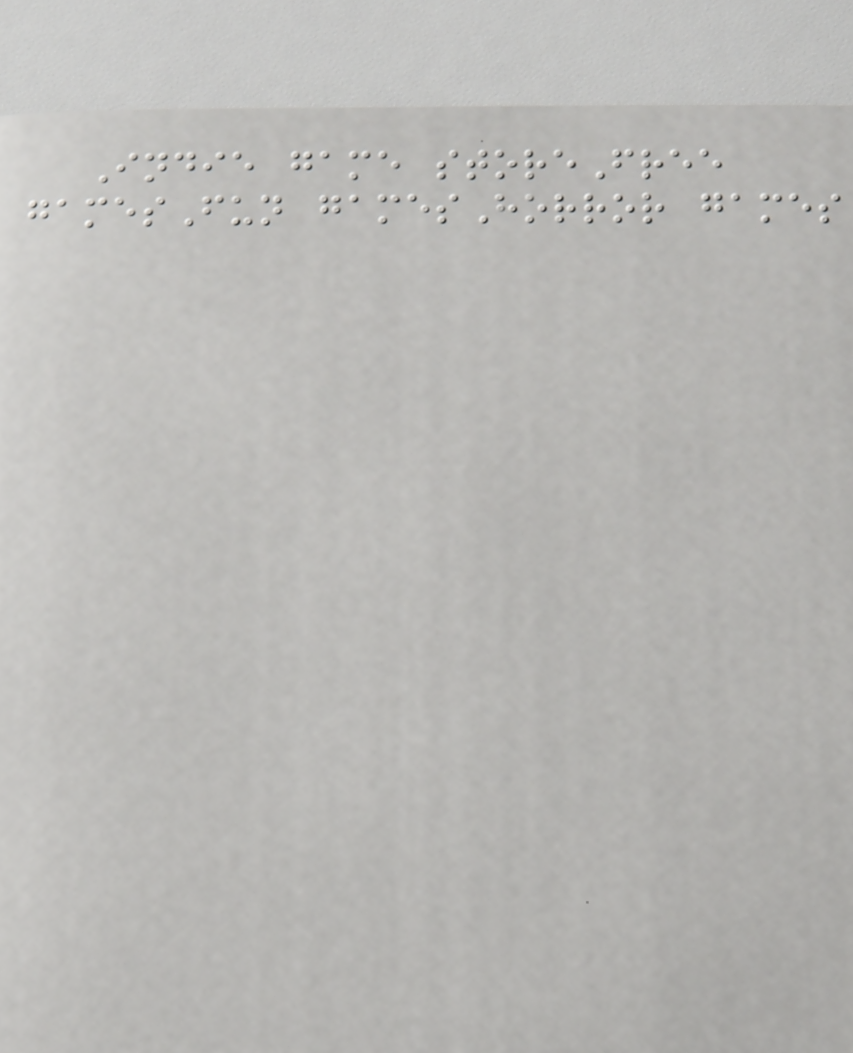Indie game storeFree
gamesFun gamesHorror games
